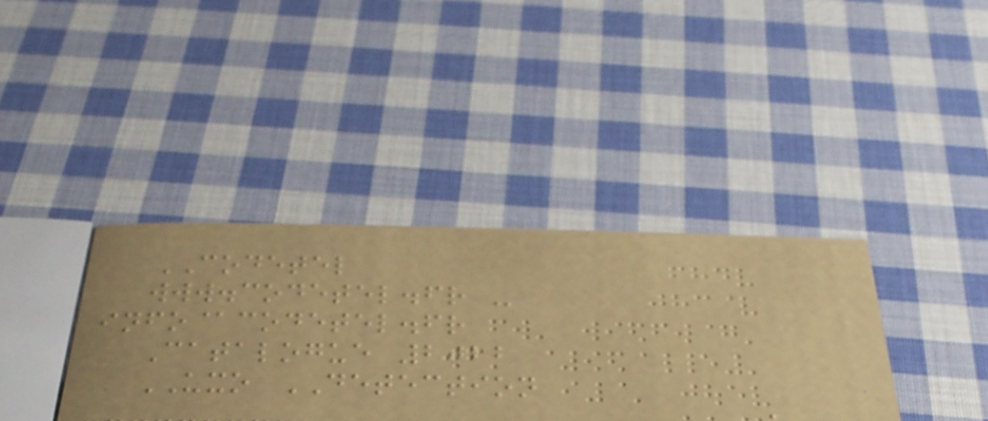CODETEL
www.codetel.fr -
info@codetel.fr
Catalogue 2022
UXO DETECTION
